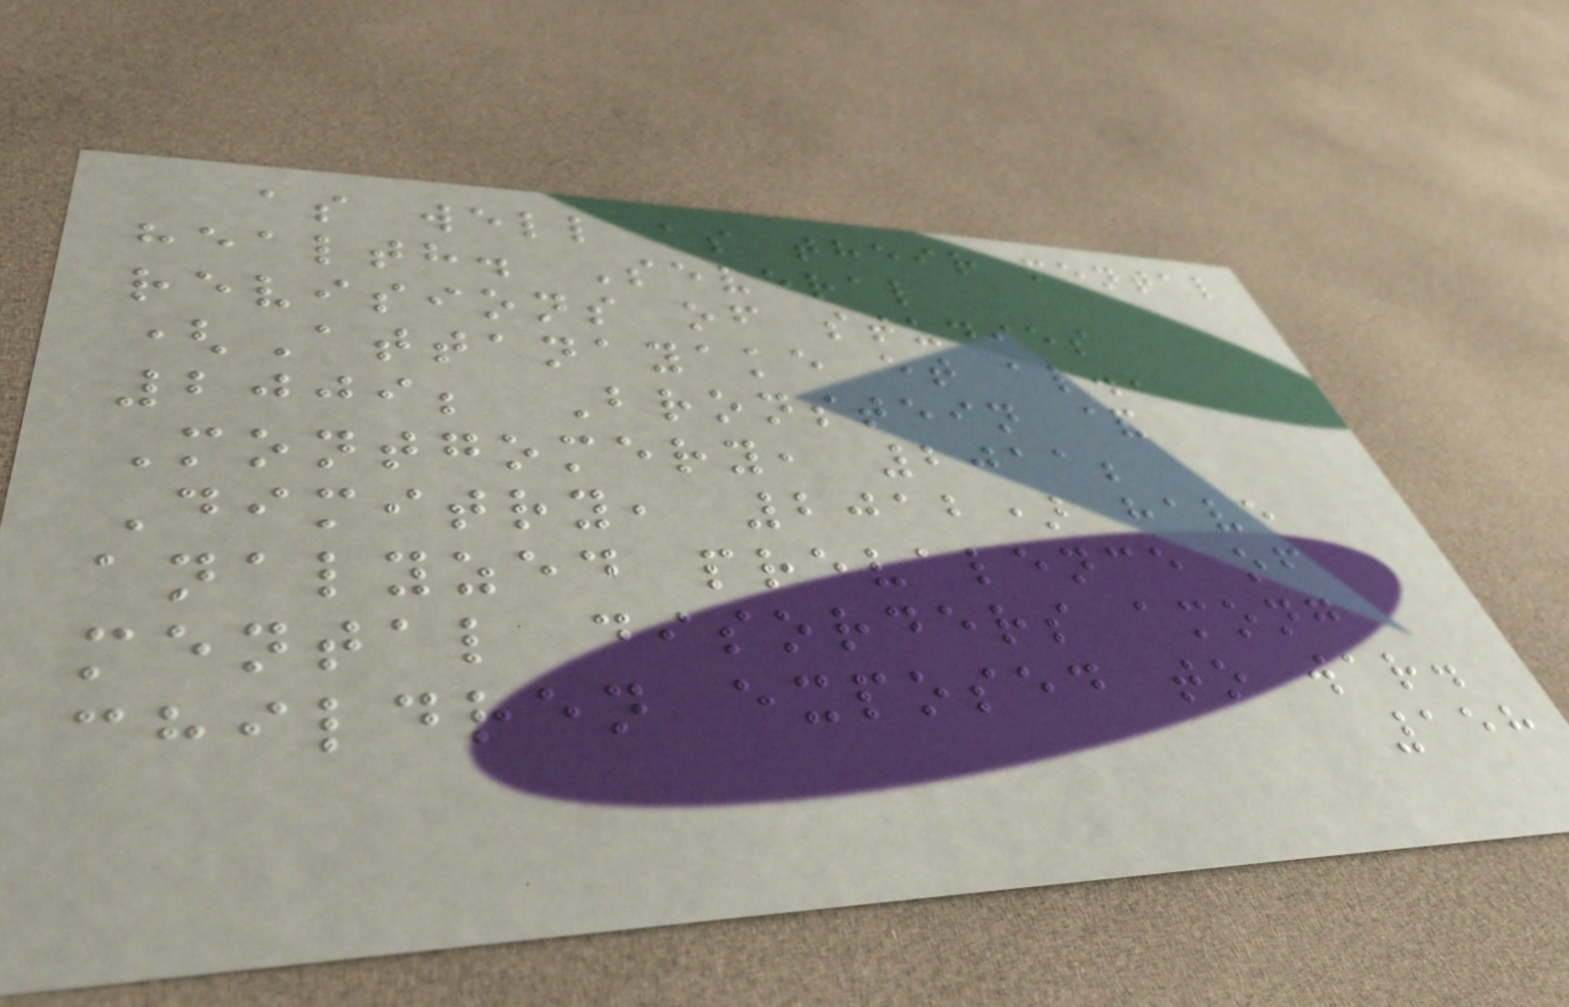as well as their mental
health. Several
revisions of studies
(Attanayake et al.,
2009; Bronstein &
Montgomery, 2011;
Dimitry, 2012) have
analyzed prevalence of
mental disorders among
children exposed to war.
158
